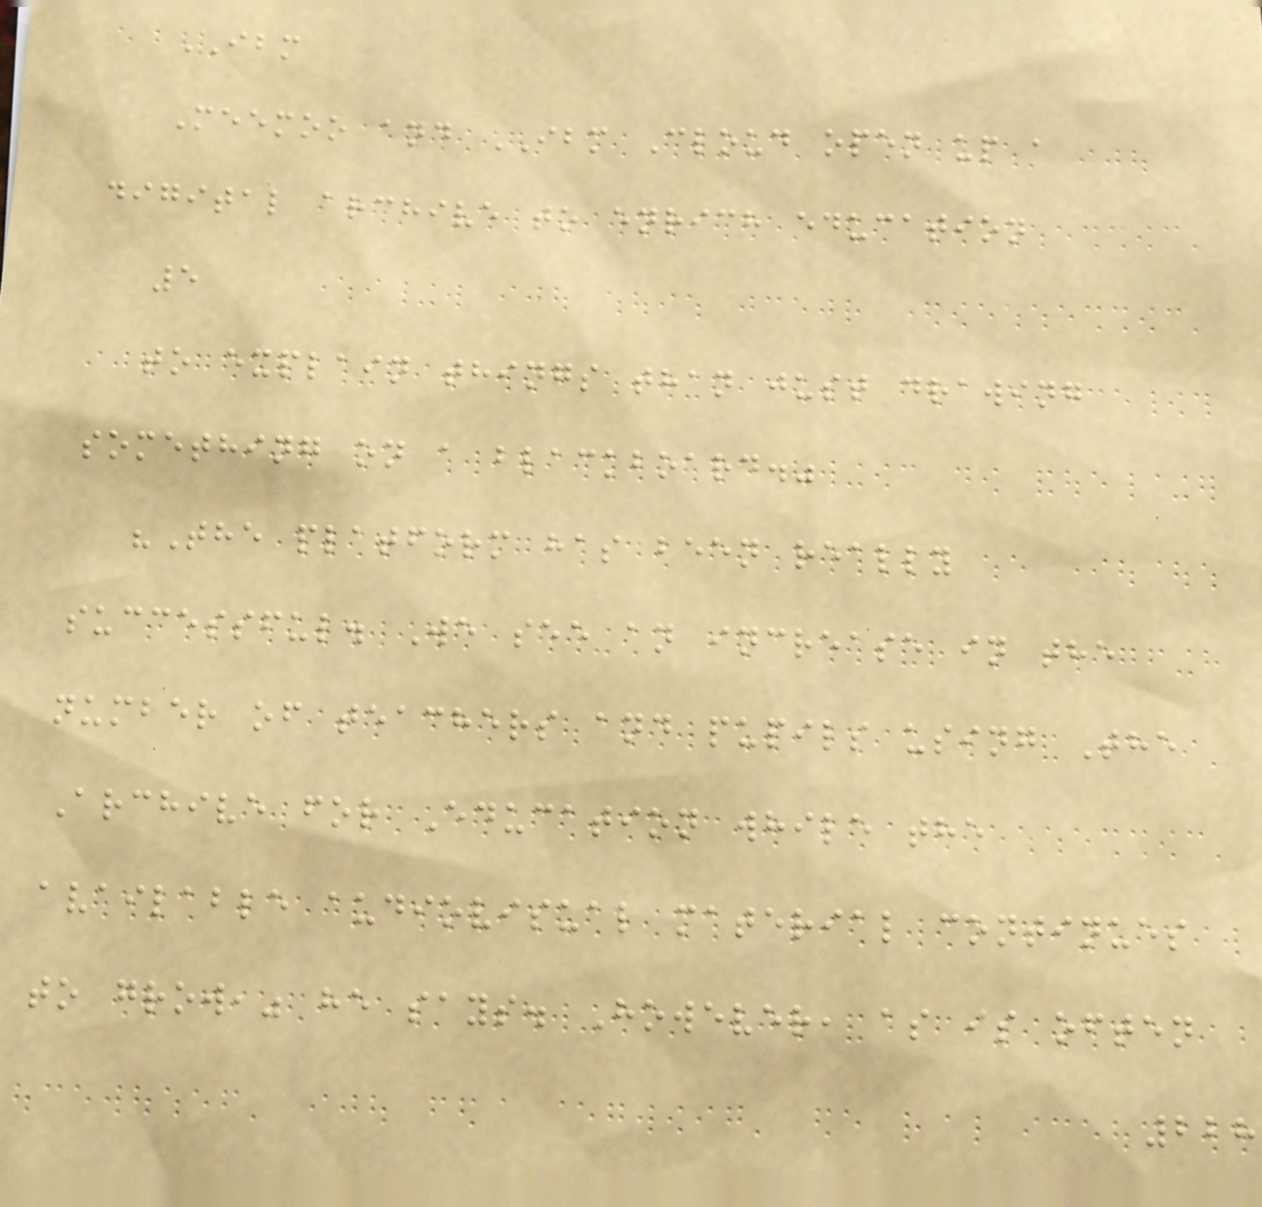IBM
Meemoo and IBM Cloud open up a
digital archive to enrich education
5
to explain things than just drawing
something on a blackboard."
"The platform has been really
successful. We see an increase in the
number of teachers and pupils using The
Archive for Education while the
available audiovisual material continues
to grow," he says. However, as is often
228
